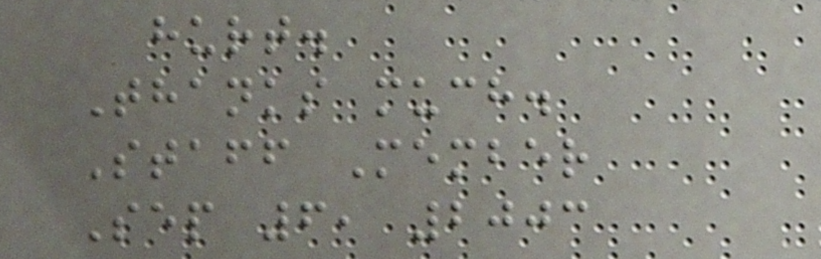hurt.
Thanks much.
Staff Member
Sep 6, 2003
